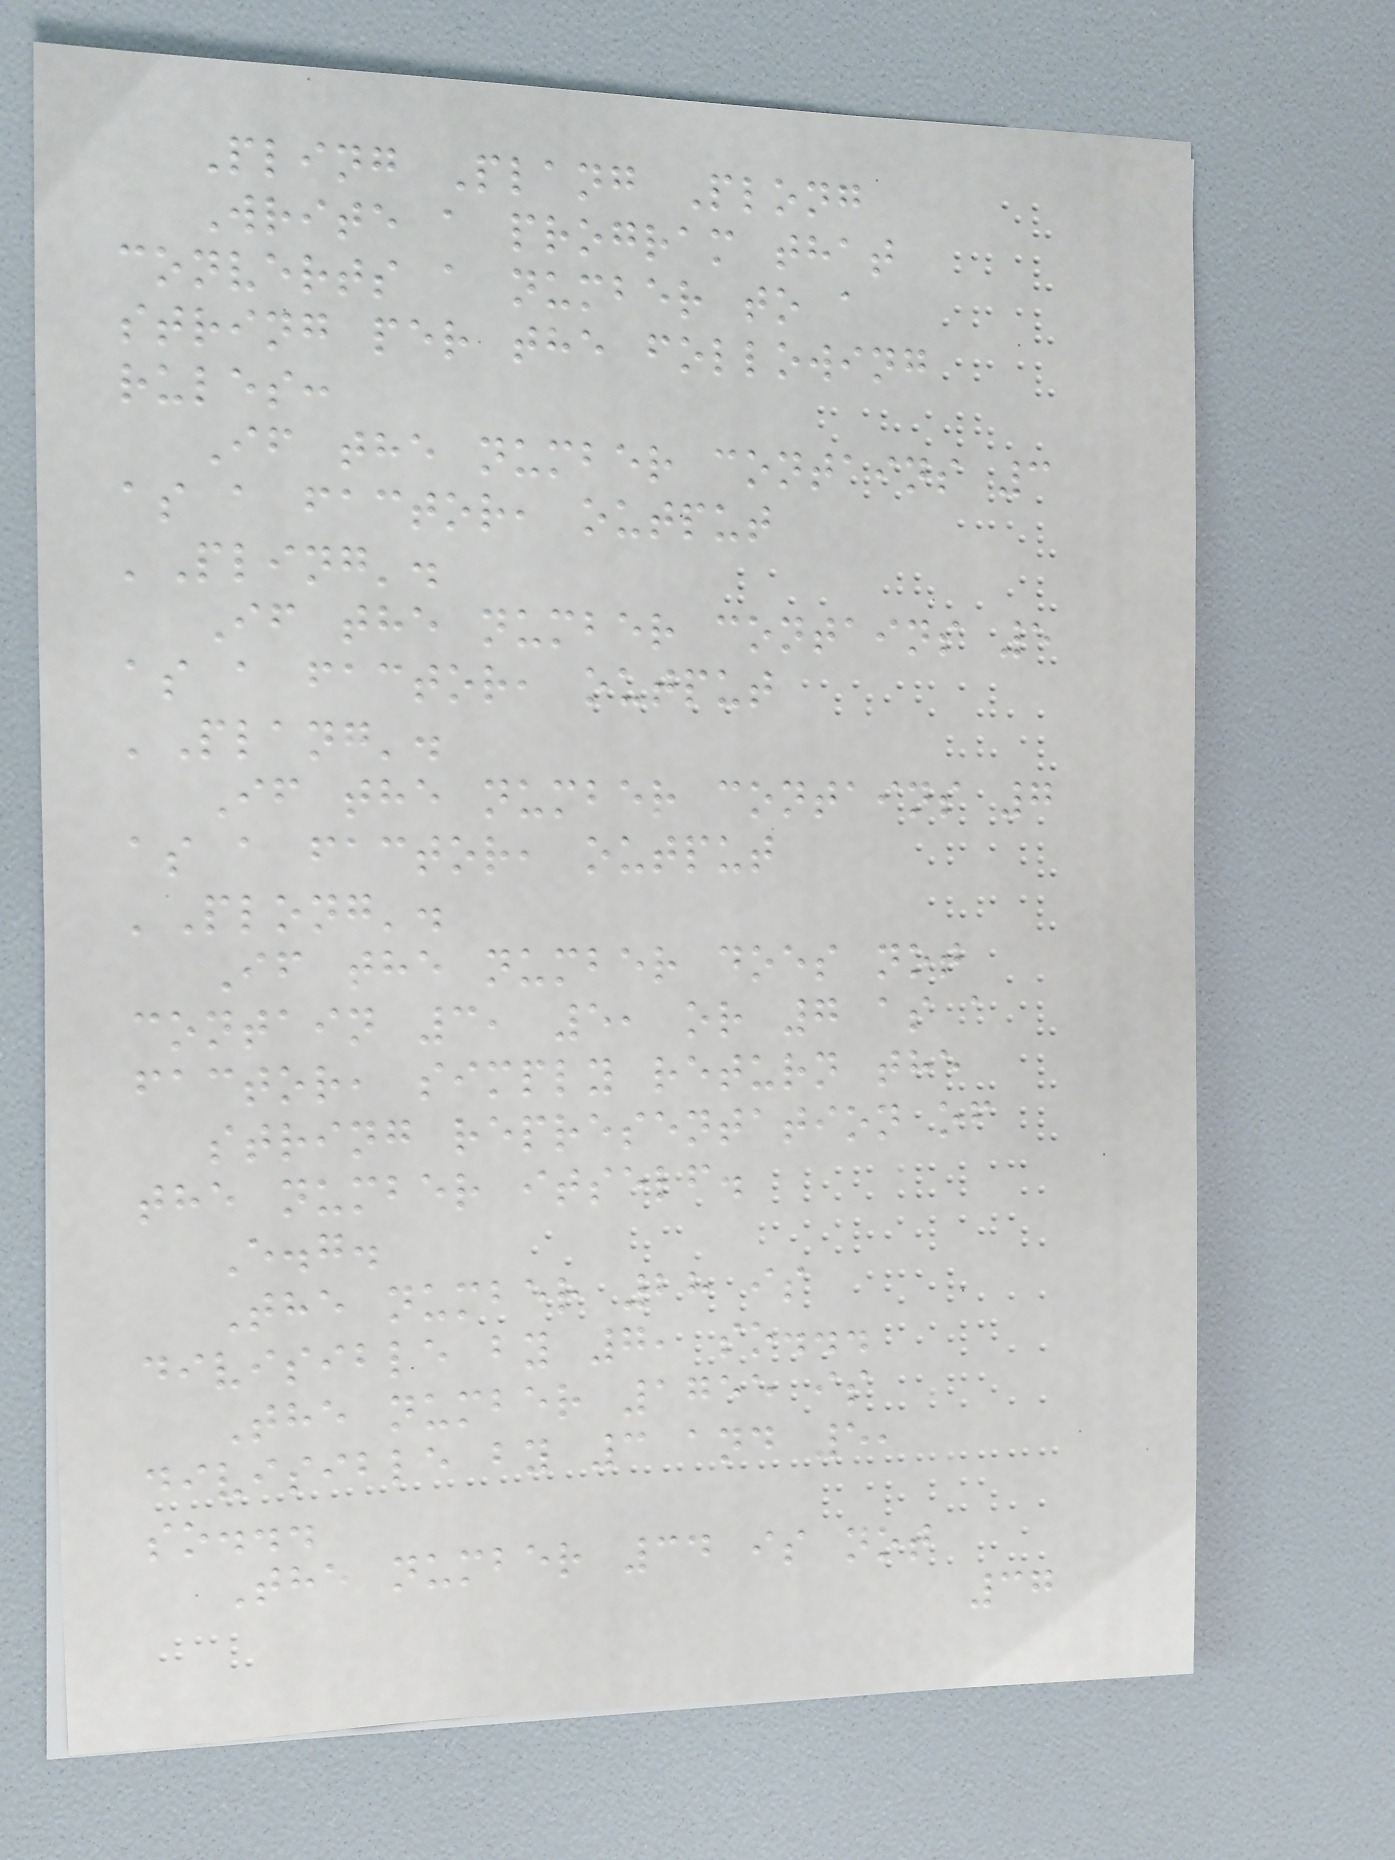Pling Plang Plong
Write a program that
converts a number to a
string per the following
rules:
If the number contains 3
as a factor, output
'Pling'.
If the number contains 5
as a factor, output
'Plang'.
If the number contains 7
as a factor, output
'Plong'.
If the number does not
contain 3, 5, or 7 as a
factor, simply return the
string representation of
the number itself.
E.g.
The number 28 is
divisible by 7, so...
The number 1755 is
divisible by 3 and 5,
so...
The number 34 is not
37
